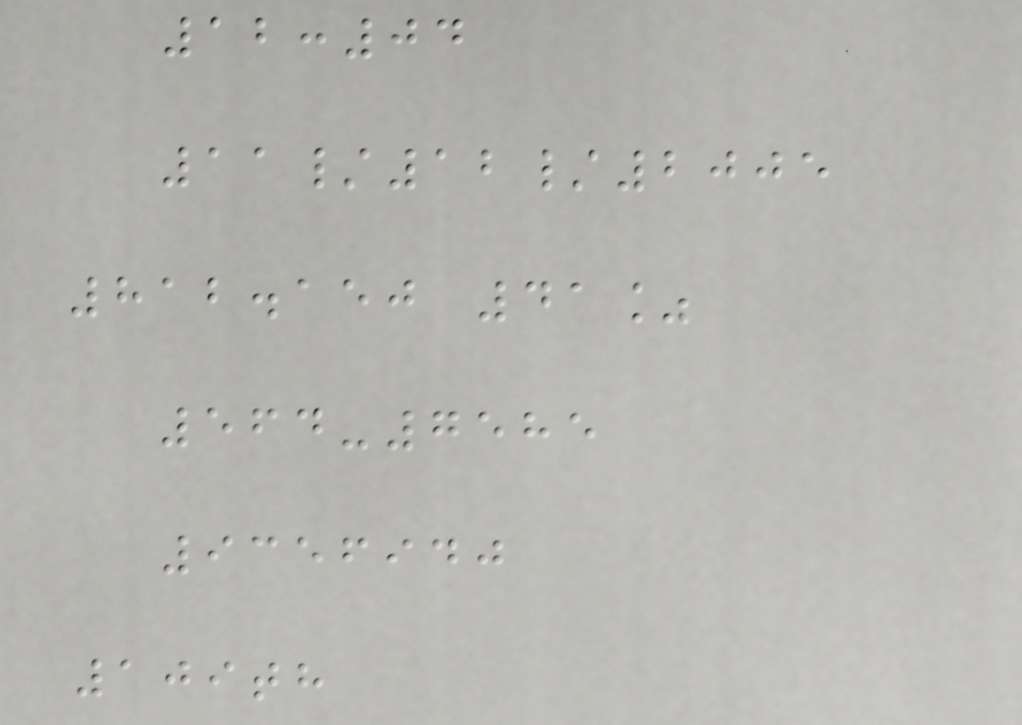12:04
11/12/2005
812.150 41%
564-7585
9356940
109th
